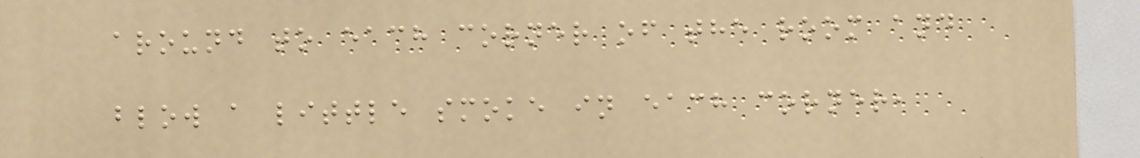around to each corner of the room and
blow a little smoke in each corner,
